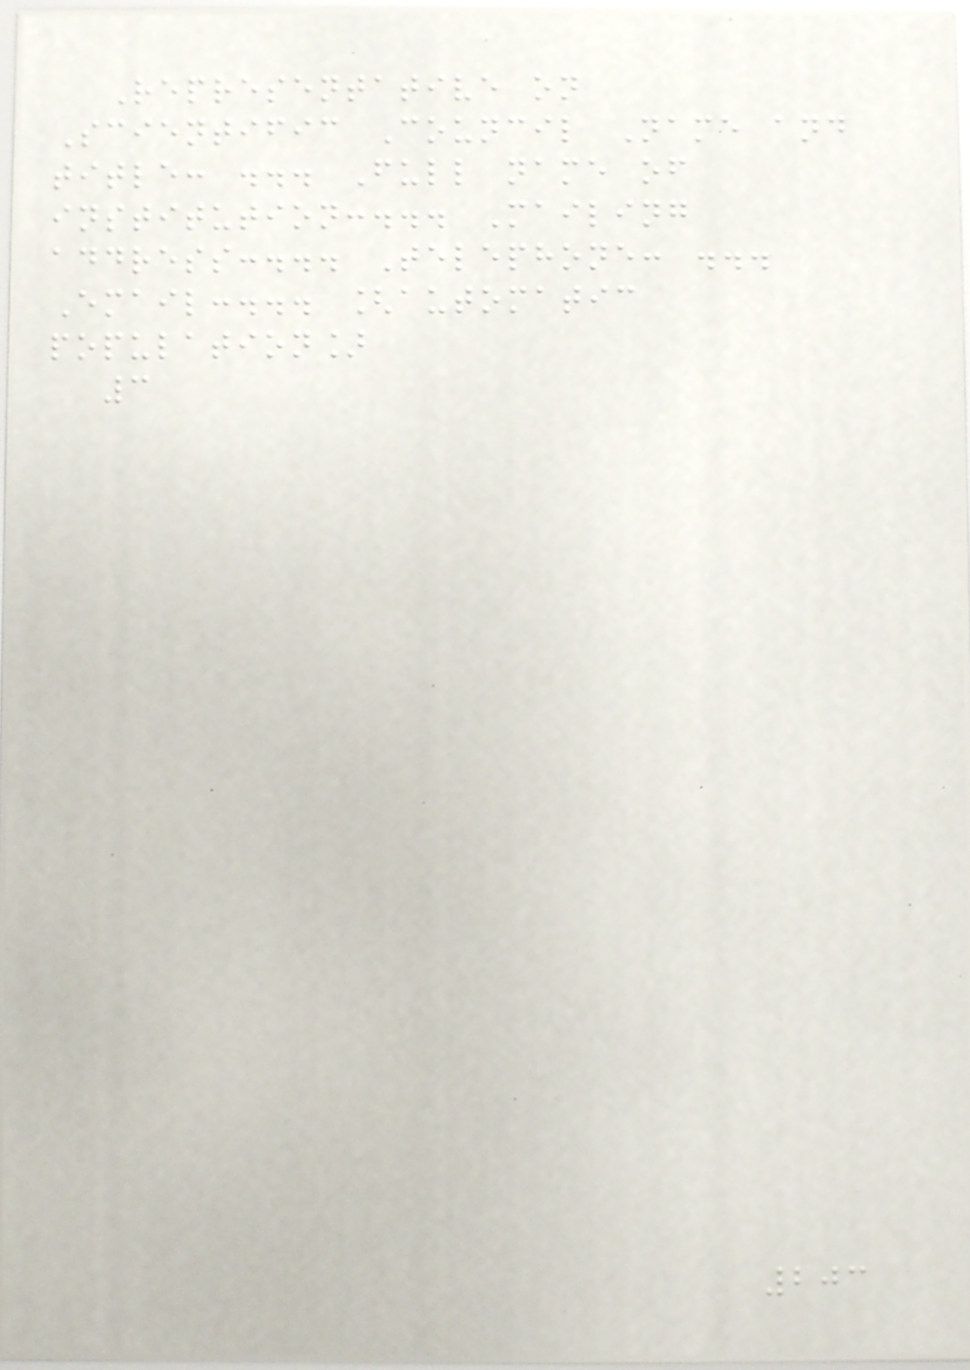Representative on
Scientific Council Name and
title: ... Full name of
institution:... Mailing
address:... Telephone: ...
Email:... [automatic
population]
3
203
